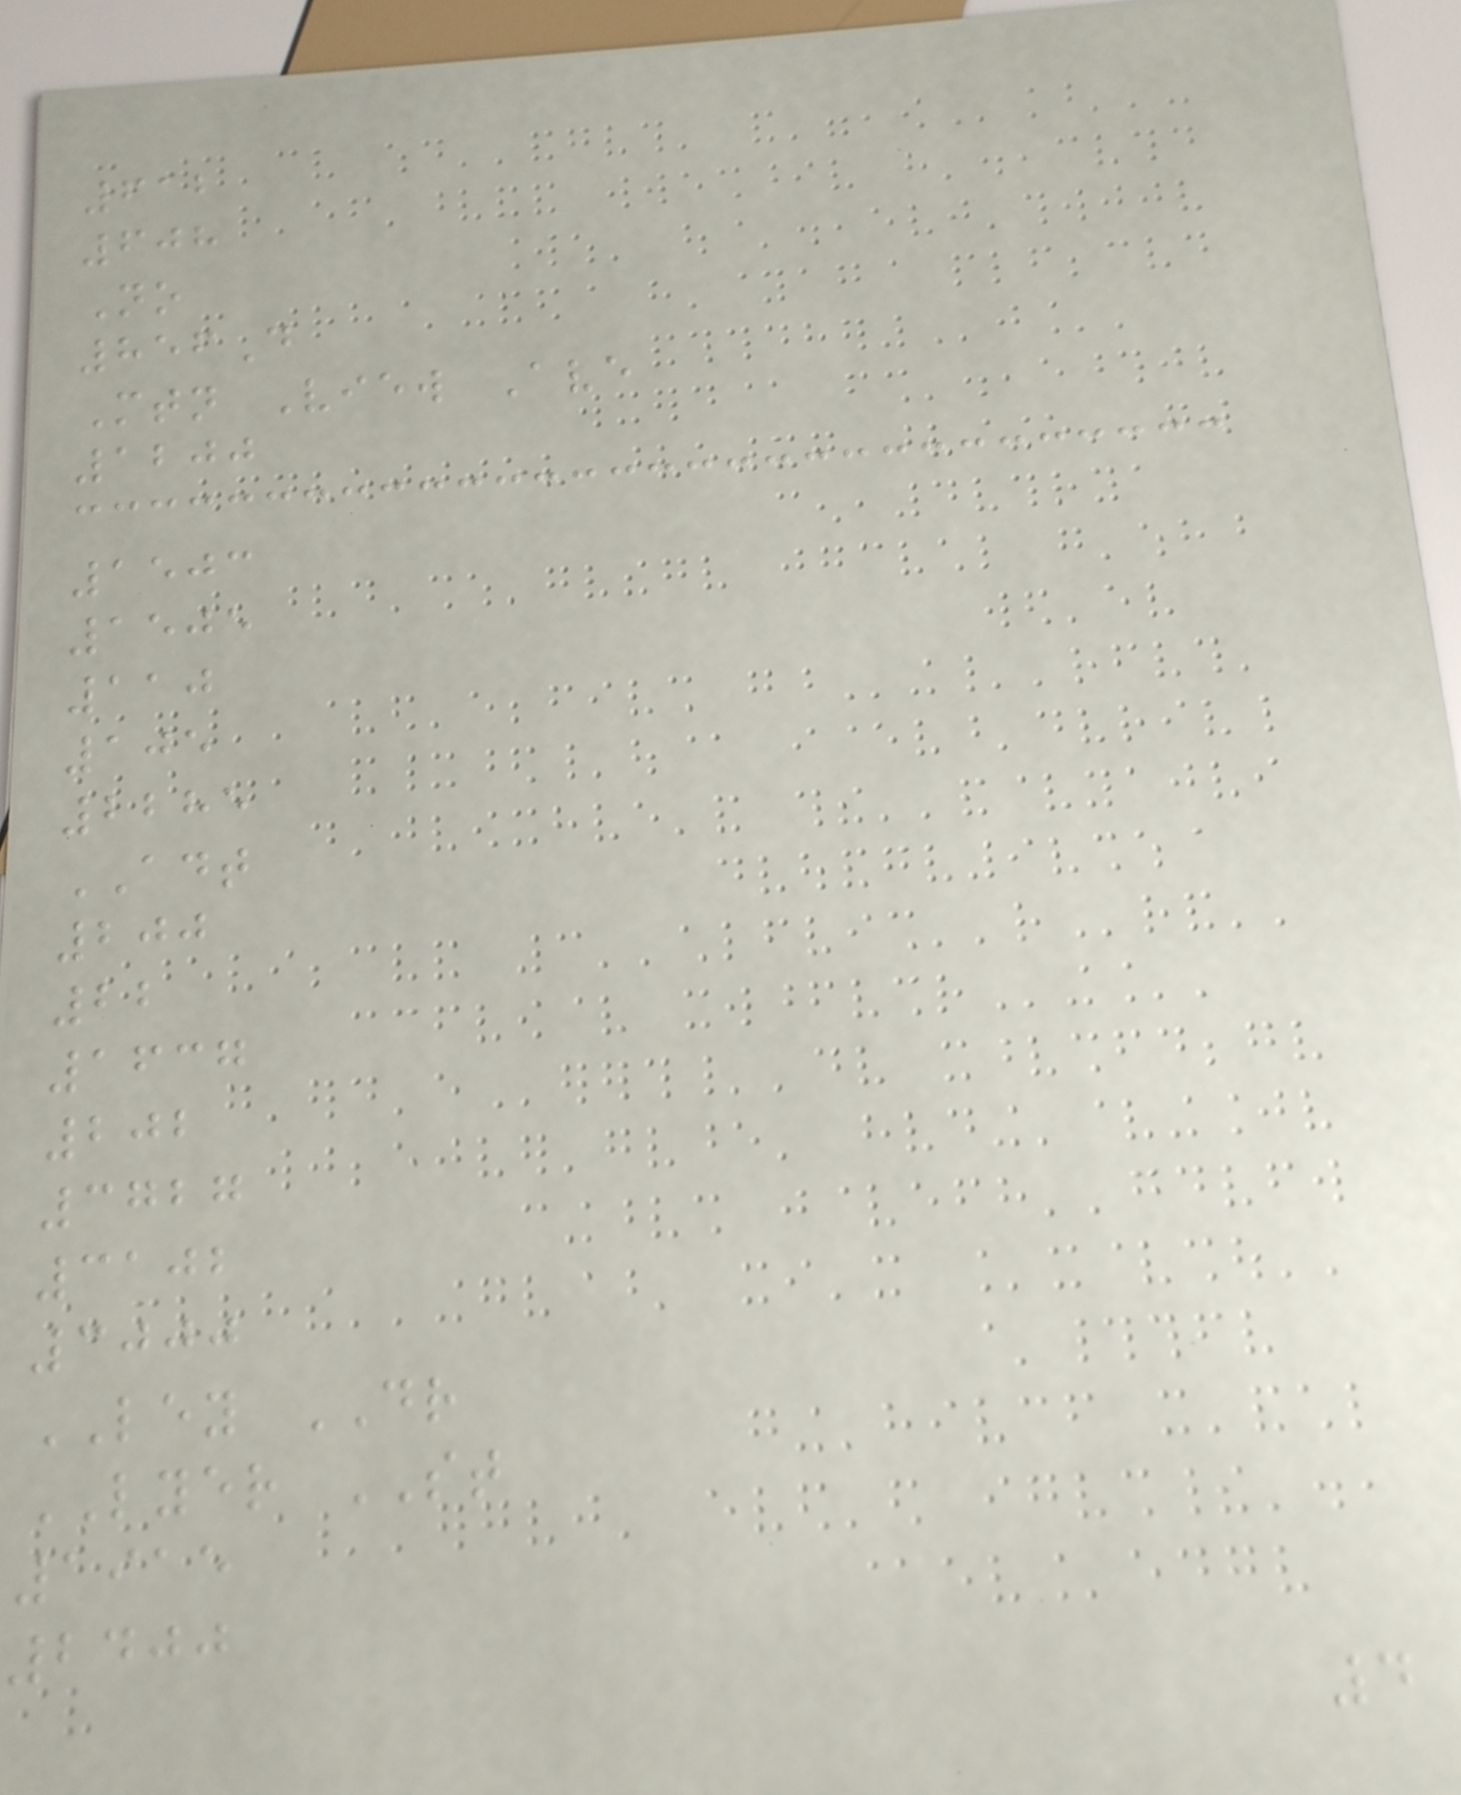612
608
No
856D
Mtn View Ave
1200
1503
1505
110
105
2285
ADT
200
22
1637
202
3727
3102
3000
LEY DR
LYER ST
1915
2400
4
